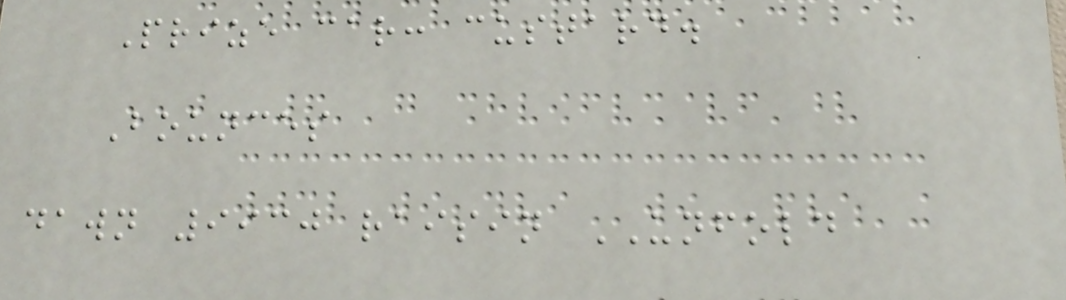Prize car: custard.
Bounces
dawn 9930 raisin UNFOLD
